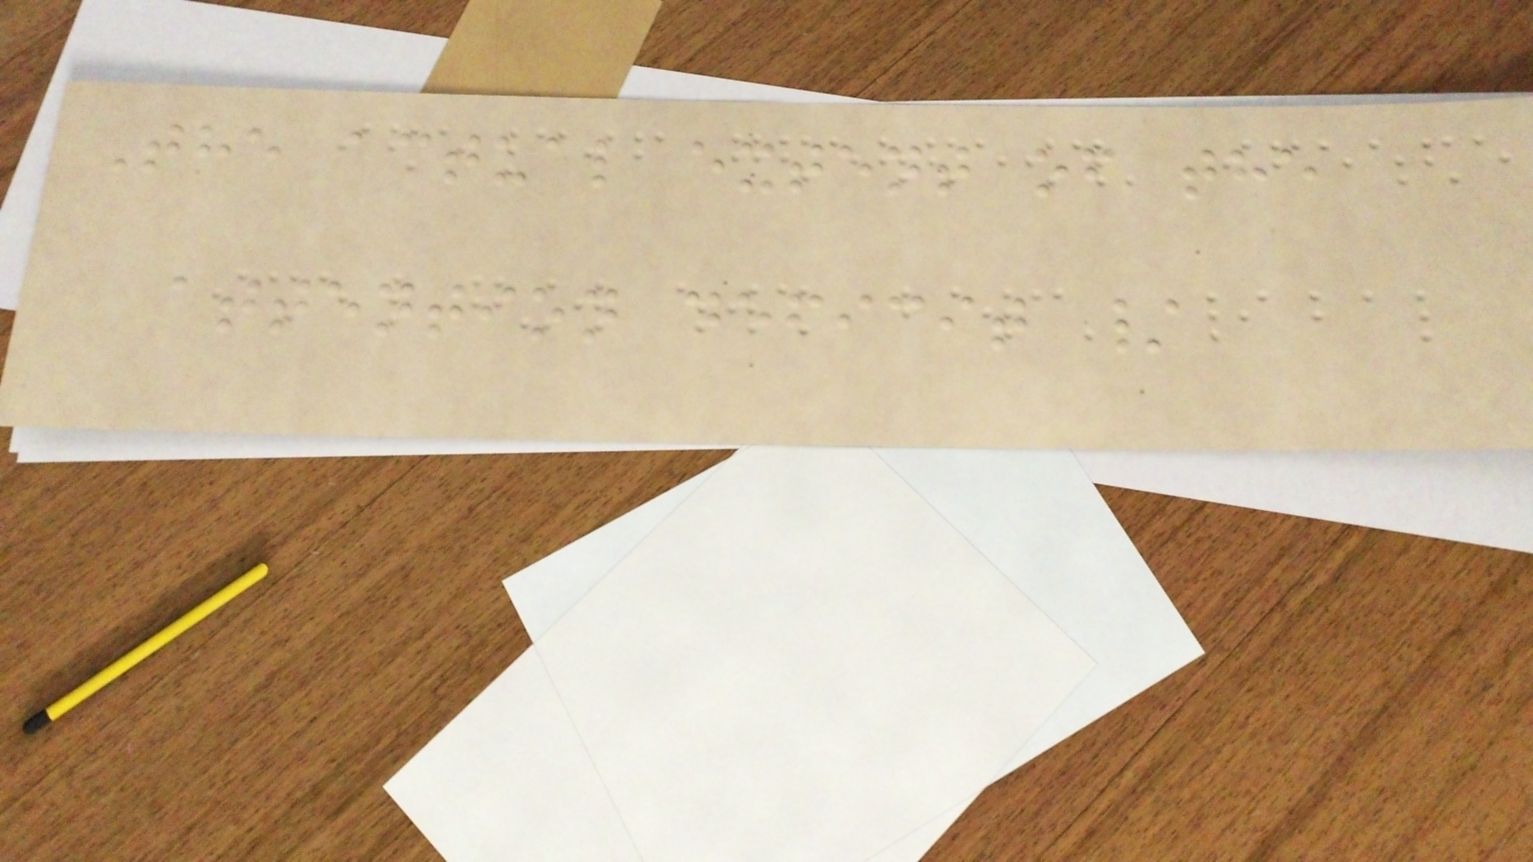The actual extent of the
attention deficit /
